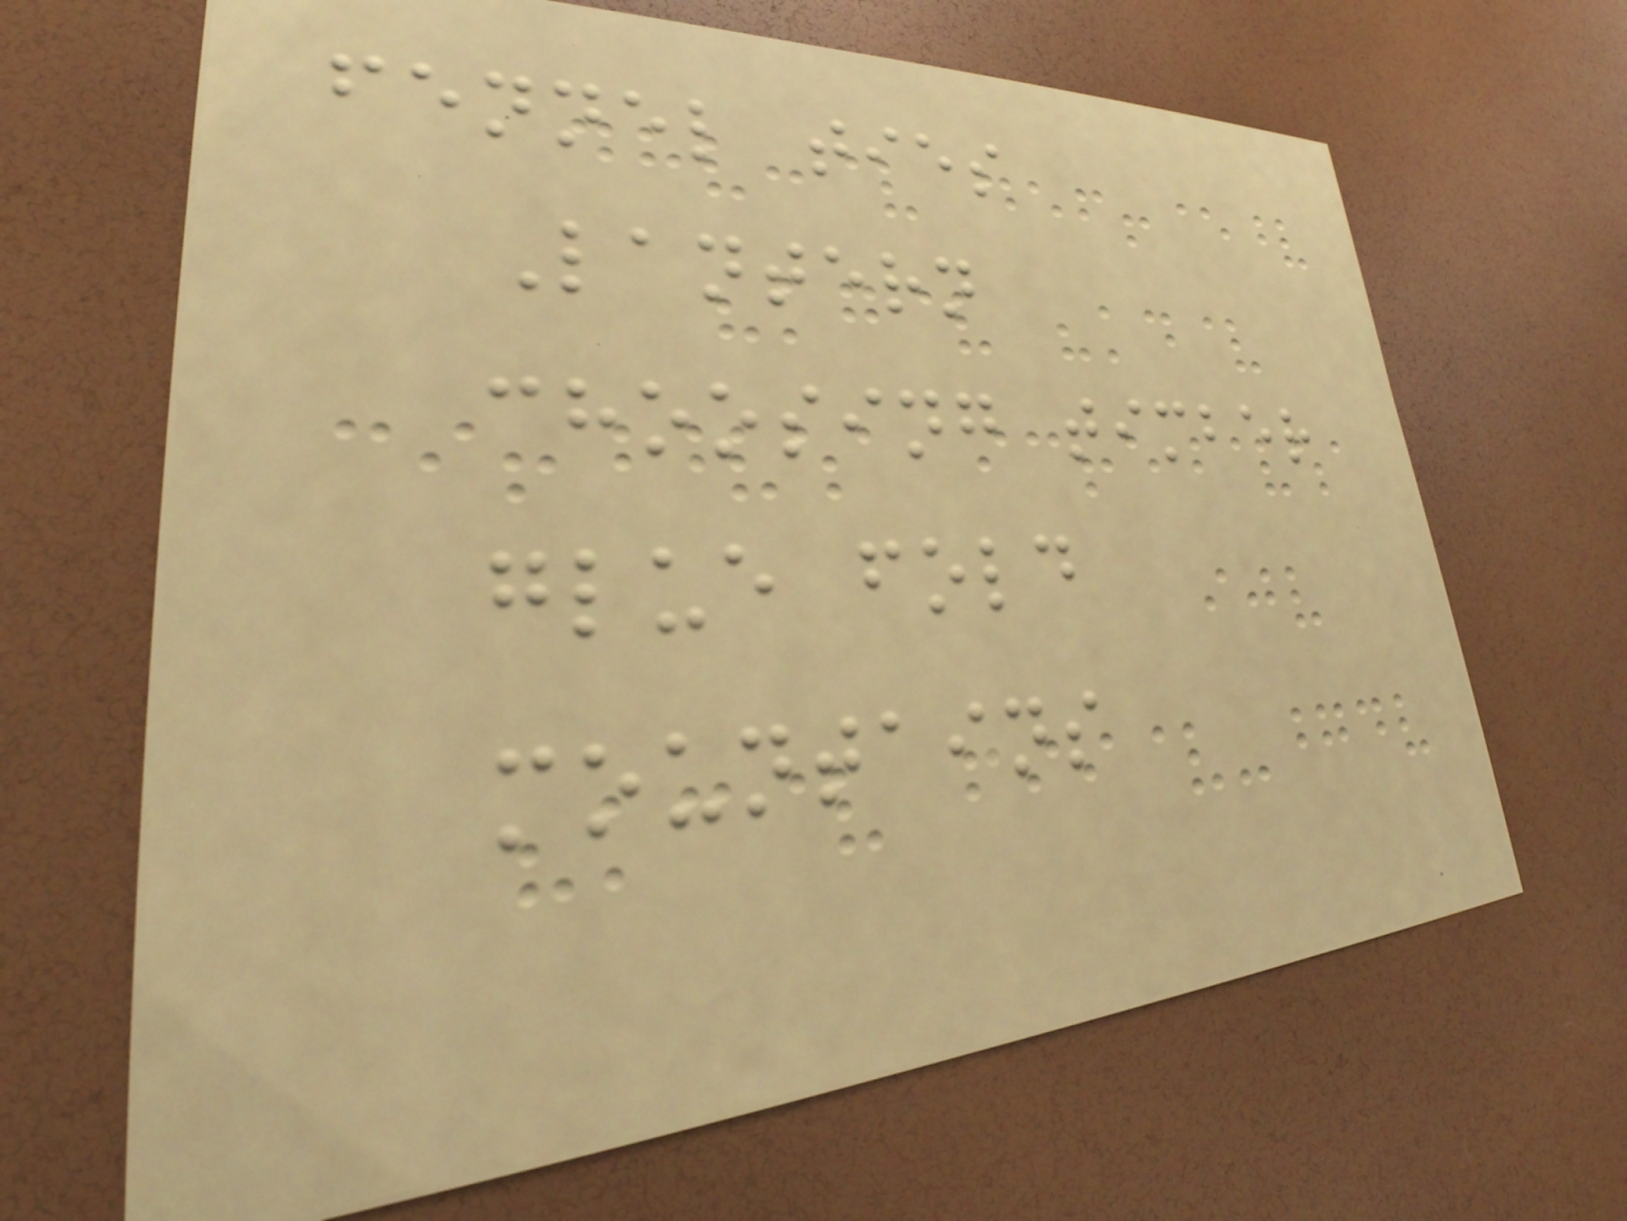fennel ties
Lantern
choosing timber
glue fold
mountains
